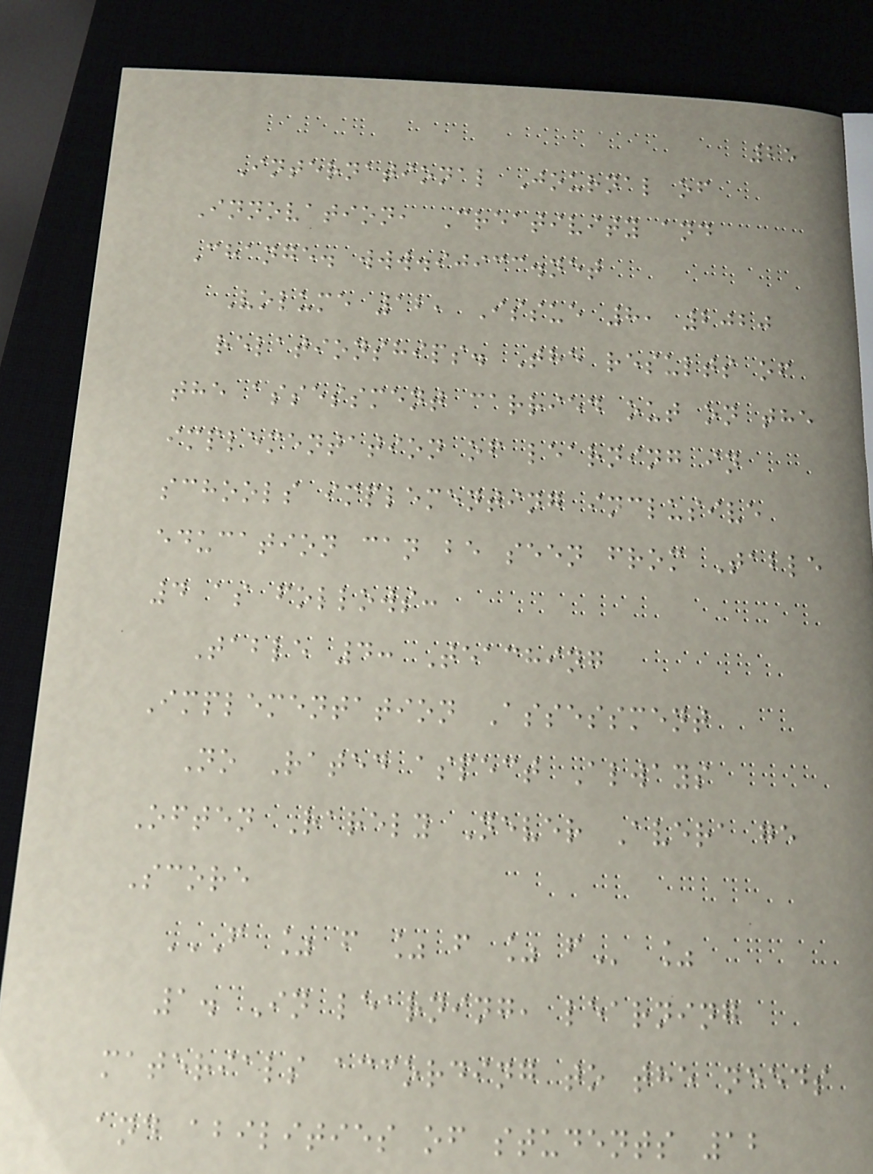25
International Journal of
Innovation, Creativity and
Change. www.ijicc.net
Volume 12, Issue 8, 2020
relationships. The results of
the assessment carried out on the
implementation of learning in
schools implementing inclusive
education can be seen from Table
4 as follows:
Table 4: Teaching
Implementation Assessment
No Rated aspect Always
Often Rarely Never Avera ge
Score
F % F % F % F %
1. In learning, learning
materials according to the needs
and abilities of students 12
